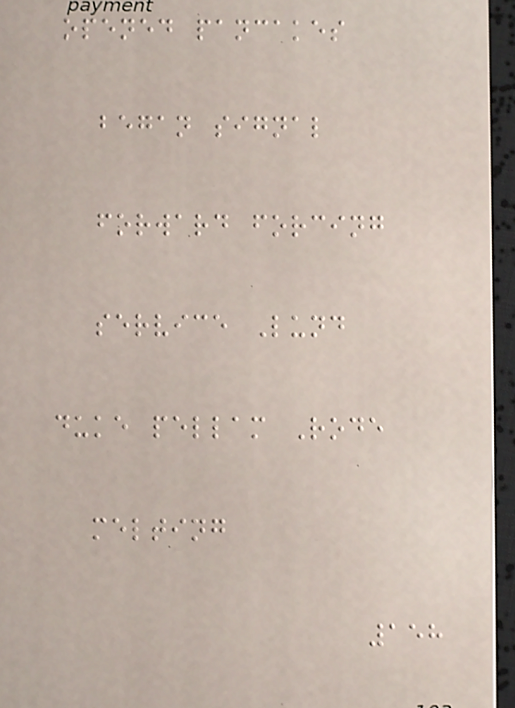opened pancakes
began signal
forward forcing
service Lund
duke pellam Rode
melting
158
